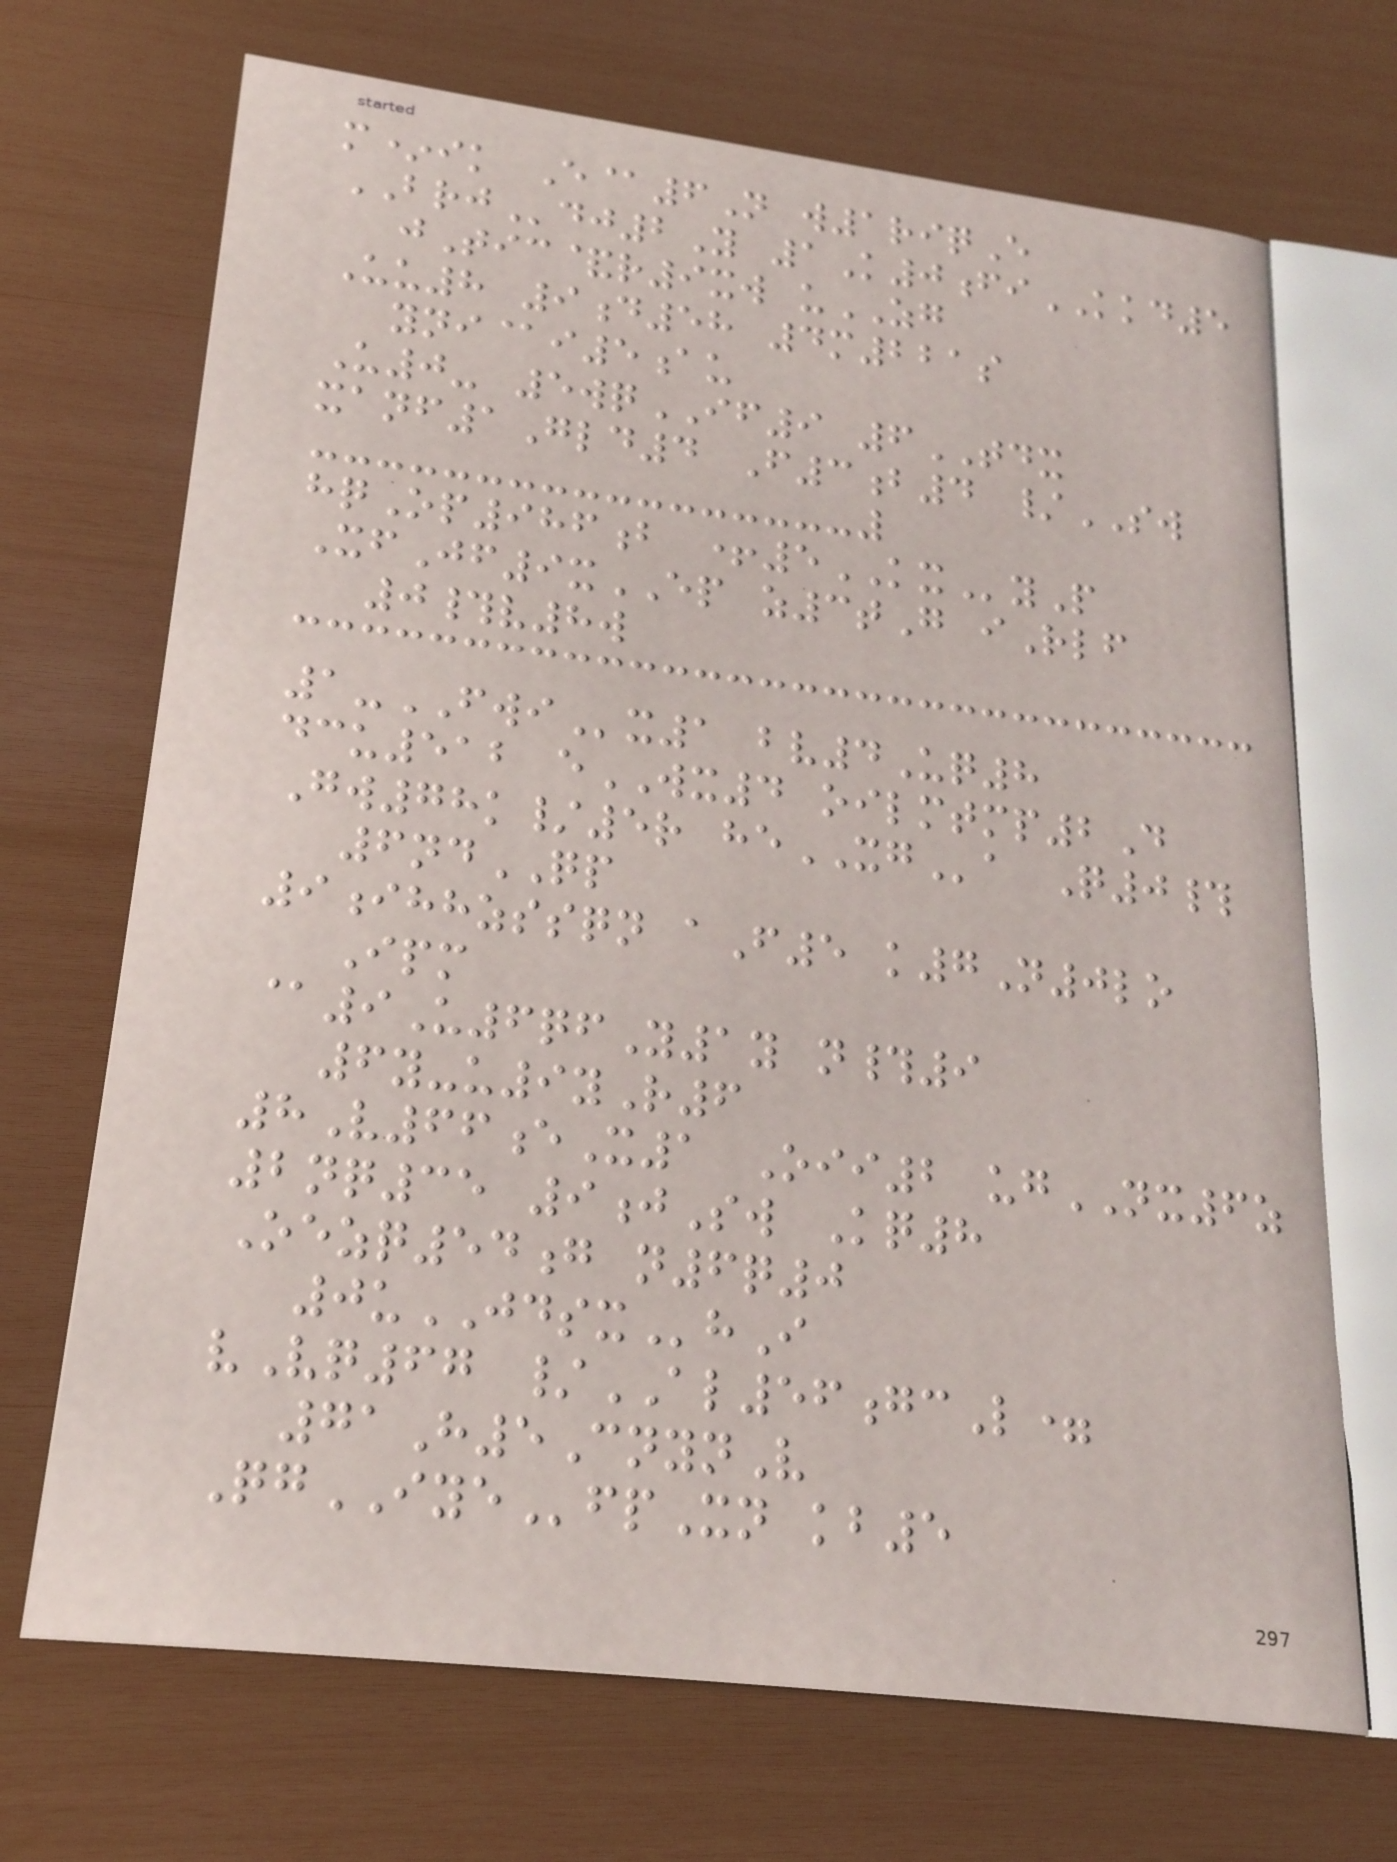m*ik E@6N w1riqE
BRJdj2Y 1K0fiKKD5
jTic&r9xw uZG
Uu8 9d58 4m221s
yni@i5au
U0- 5wqIF9 6TDX
xanf1Gld4 F3b4 /SW
hqOp986b +5KXyP
XfJf9xEP z3tG iRlf
0#v8w
1-FWIx1 bv4Uq8
dcu512 eWX4 oilmtmp2D
Gw78k/5r heXGa Q0#
6ndQP
9ihhzssqn aF5 k7N0lo
Ipm
@9U6qfY1y n#9
6y-u9yR6
8V66eX1 Oii2 ugNX6z
2nq35 9jSw Kq8
Oezq54g n6q0
0uJDSXhI
vVq67 /AL56gcL=
71H5CnynV
QgIYEfpXn kb5
